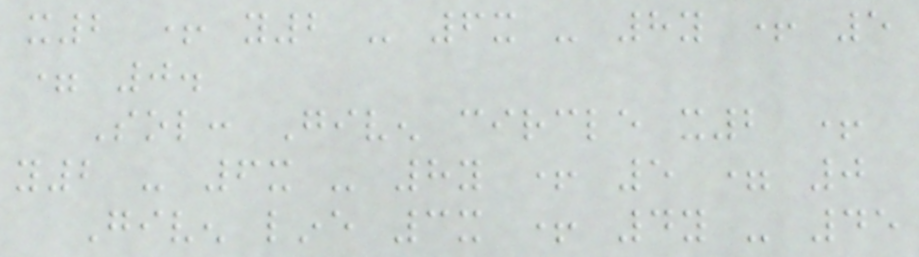x2 + y2 - 6x - 8y + 5
= 0.
Sol: Given circle x2 +
y2 - 6x - 8y + 5 = 0
Given line 3x + 4y - 45
